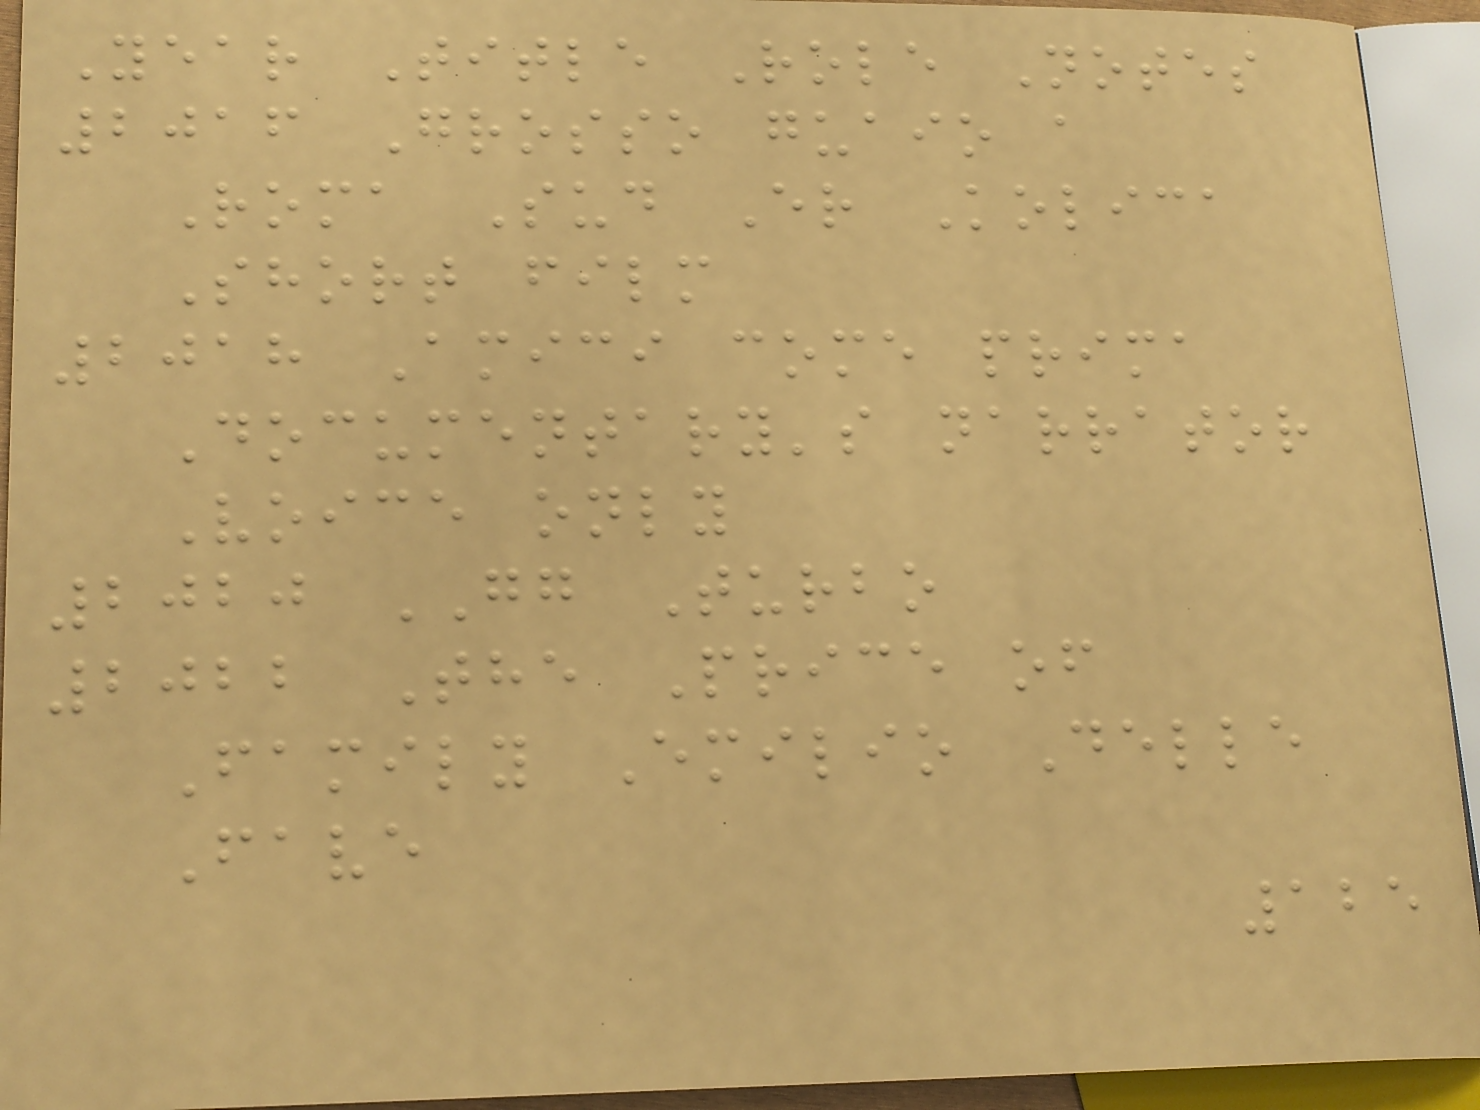Year Title Role Notes
2016 Grosso guaio a
Roma Sud Er Kolica
Short film
2018 Amici come prima
Documentary's narrator
Voice only
2020 GG Turbo
2022 The Price of
Family Emilio Delle
Fave
125
